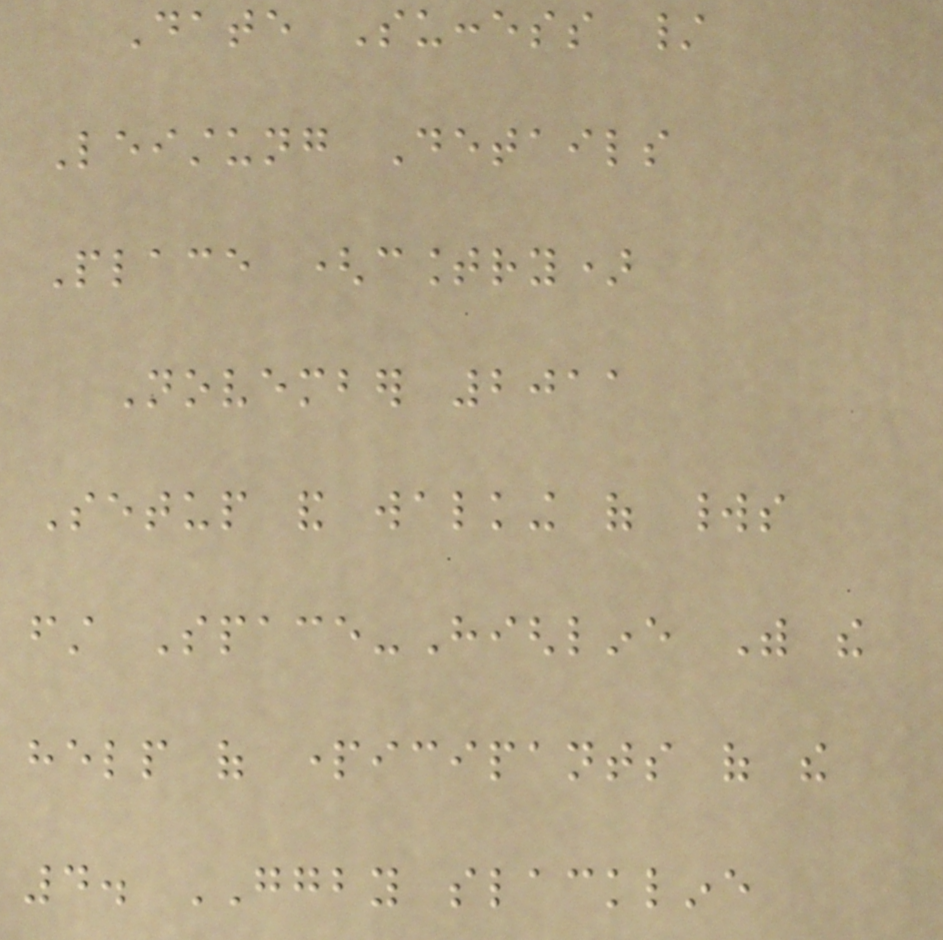Date Success /
Leistung Details
Place (country)
November 2011
Setup and walking of worlds
first Space-Highline With the
help of participants of the
4. GGBY slackline
